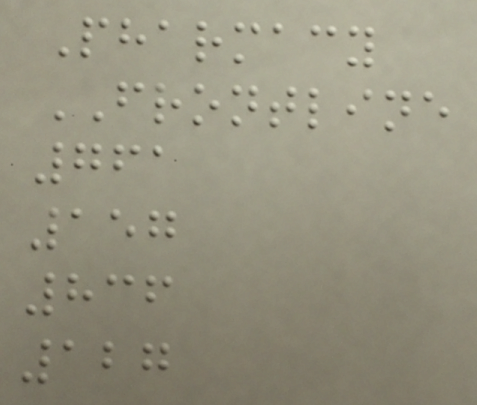Pharmacy
FRONTLINE
761
157
836
127
